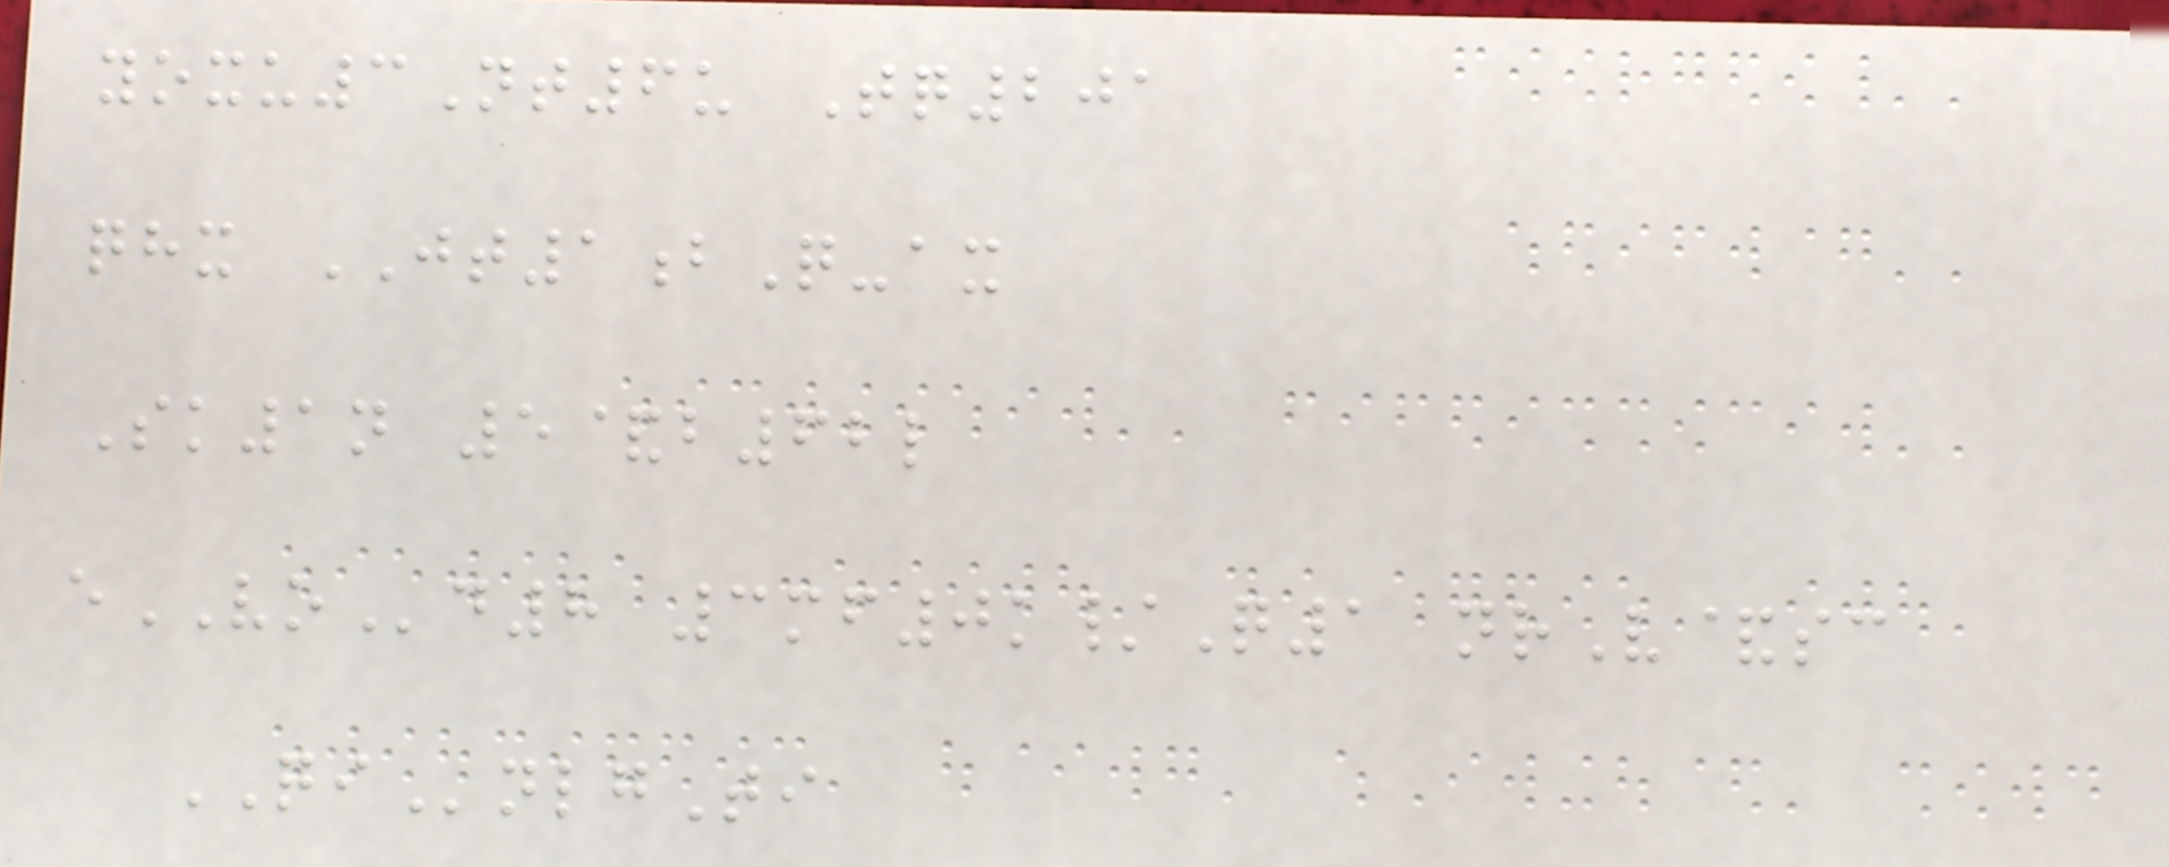yoxu3Nt6u Tq201
qhx JT1bQ-ax
Sk1n 5&b62l
eVOd8 3mf0k/Q1 nrV&sc
QInlgTi
